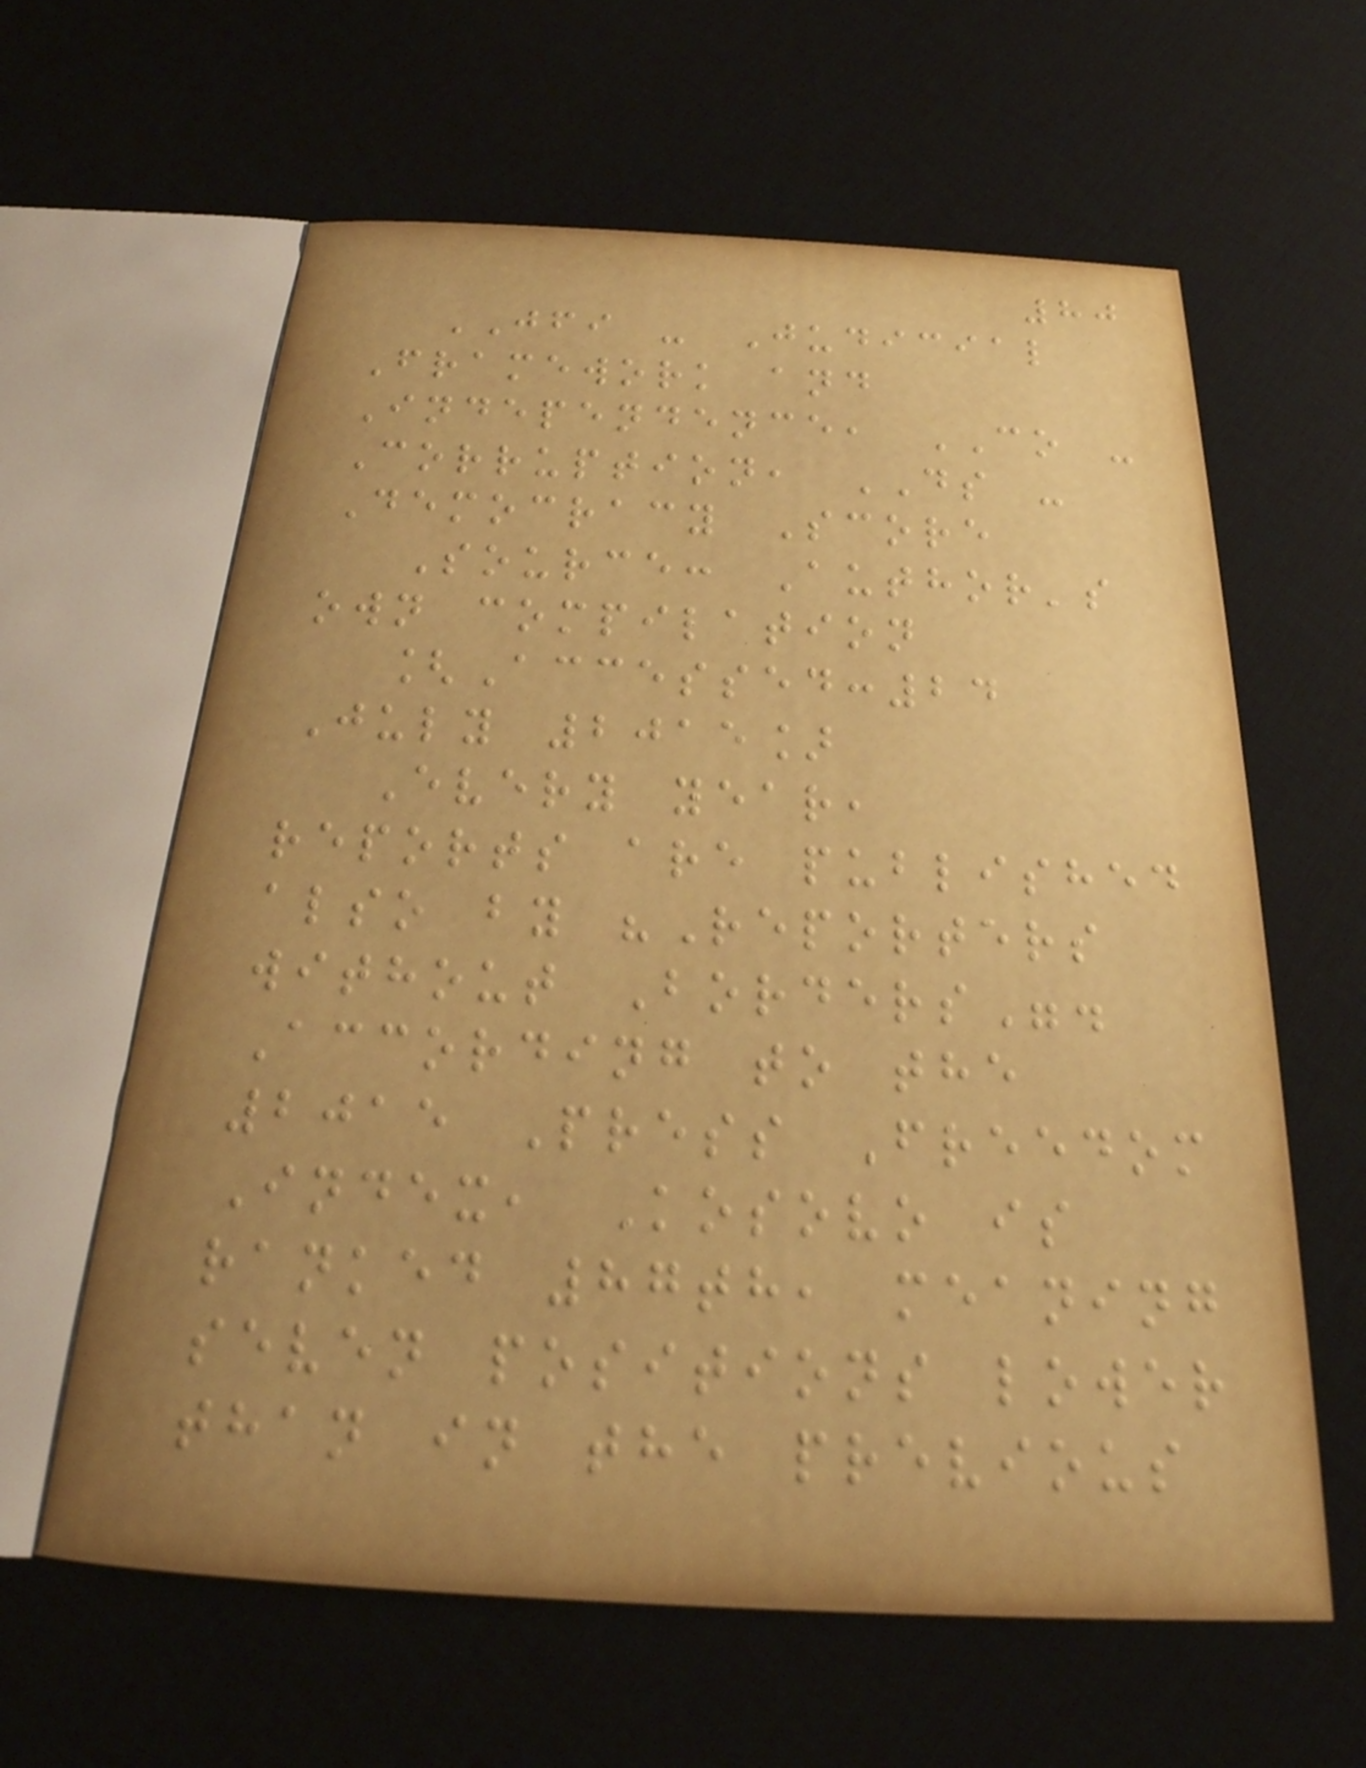80
JFI - Judicial
Framework and
Independence, CO -
Corruption, DS -
Democracy Score
Source: Author's
own compilation
[Accessed:24
July 2015]
Every year,
reports are published
also by "Reporters
without Borders".
According to the
2015 Press Freedom
Index, Kosovo is
ranked 87th, meaning
seven positions lower
than in the previous
